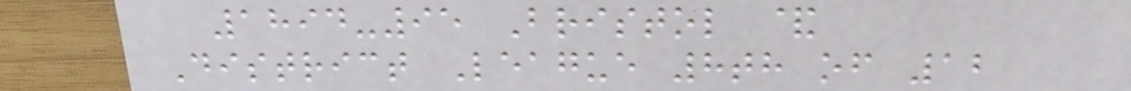1894-95 Bristol &
District League 8th of 12
